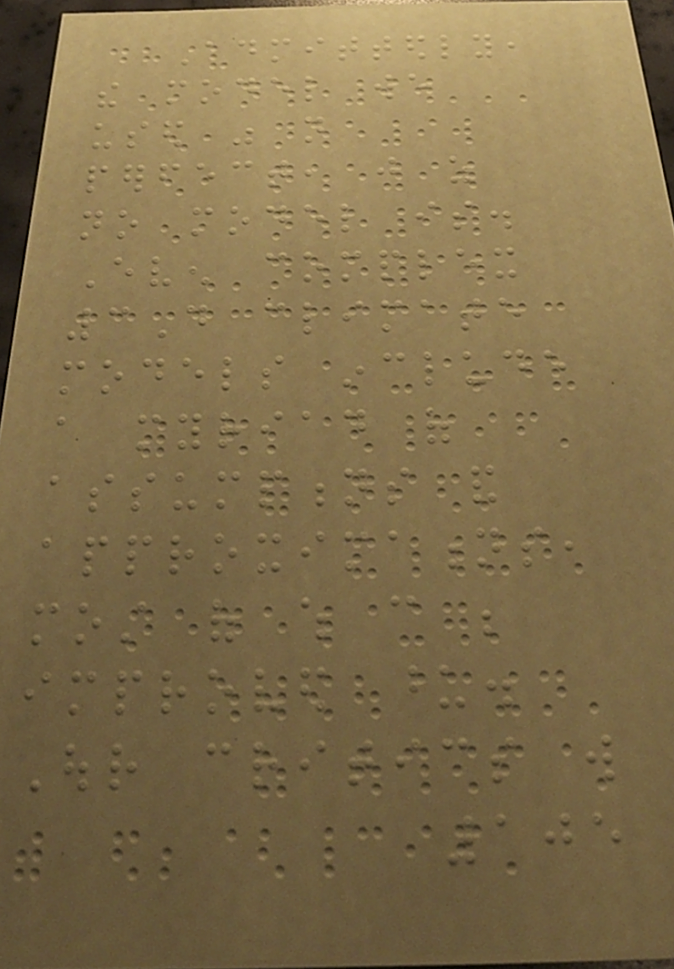Admittedly,
the model we
used was not
perfect, just as
no model is.
Even complex
3D climate
models include
a myriad of
assumptions and
approximations,
most of which can be
improved upon.
Our critics will
105
